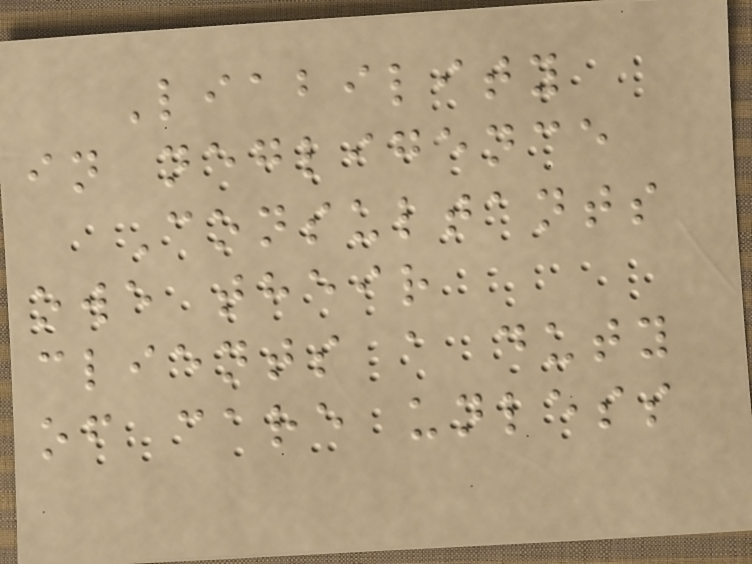Liability
in negligence
Consultants
owe their
clients a duty
of care unless
